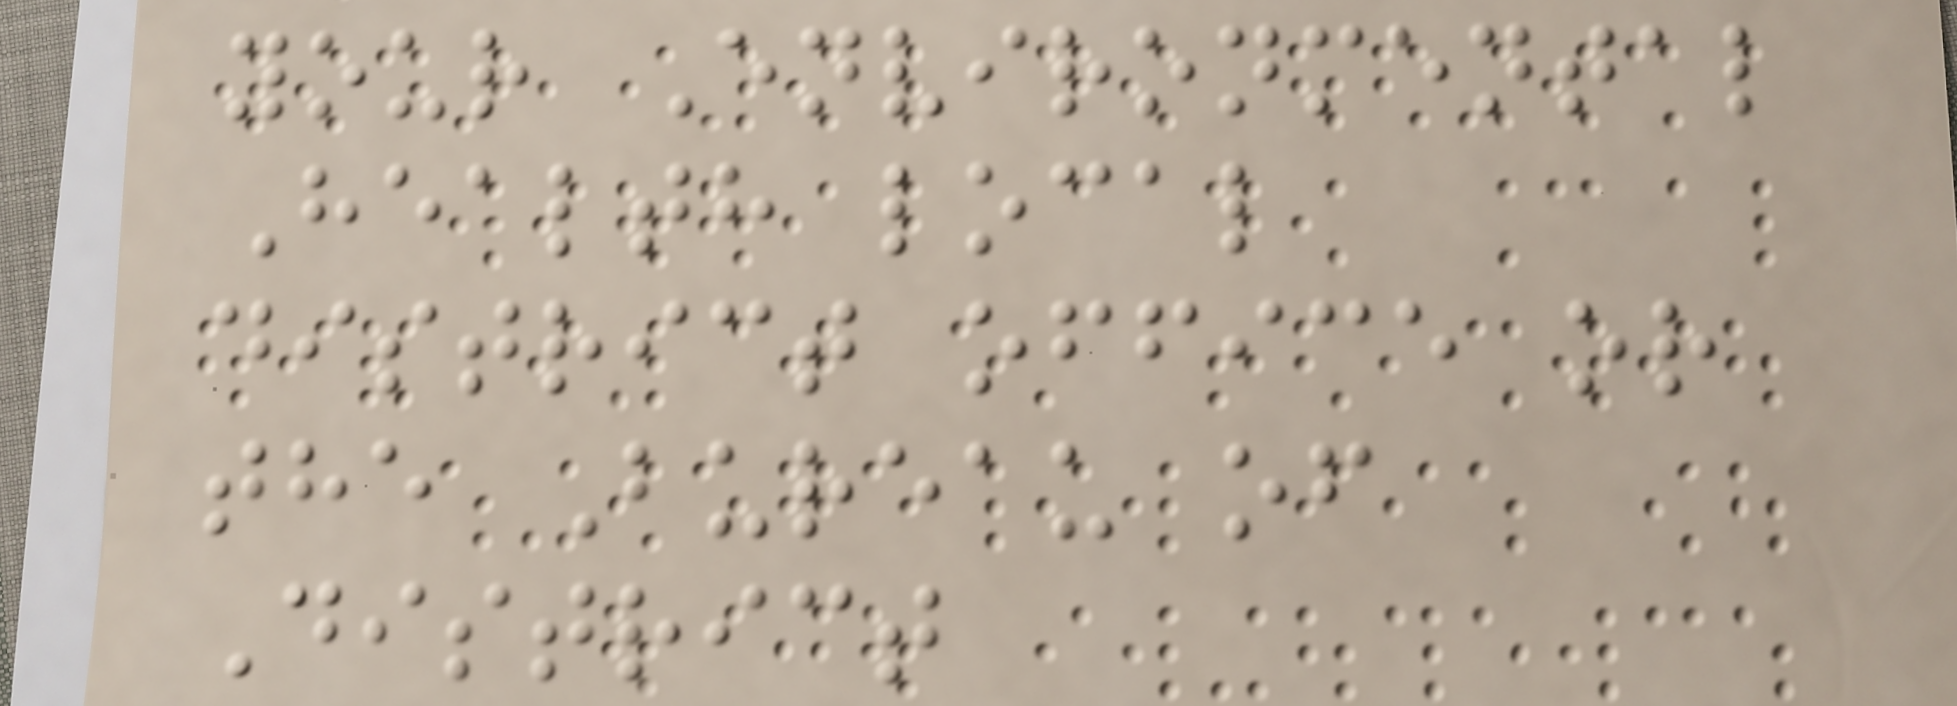your Environmental
Health local
district office or
the Bureau of
District
